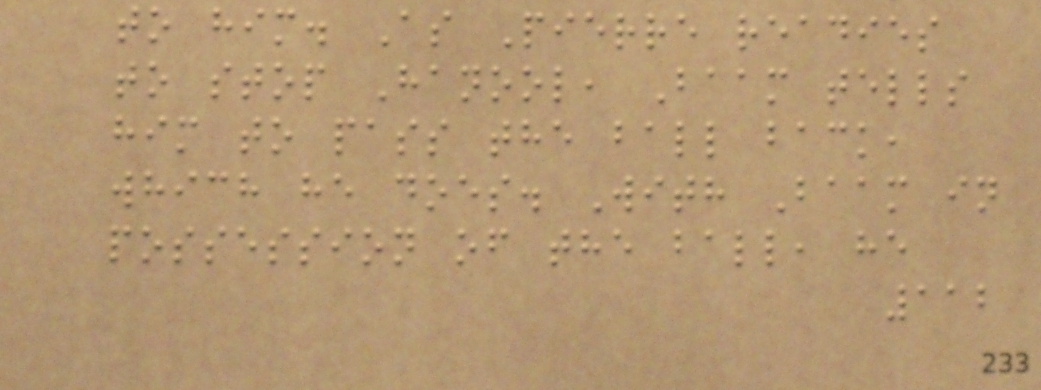to him. As Pierre readies
to stop Hanool, Baam tells
him to pass the ball back,
which he does. With Baam in
possession of the ball, he
112
